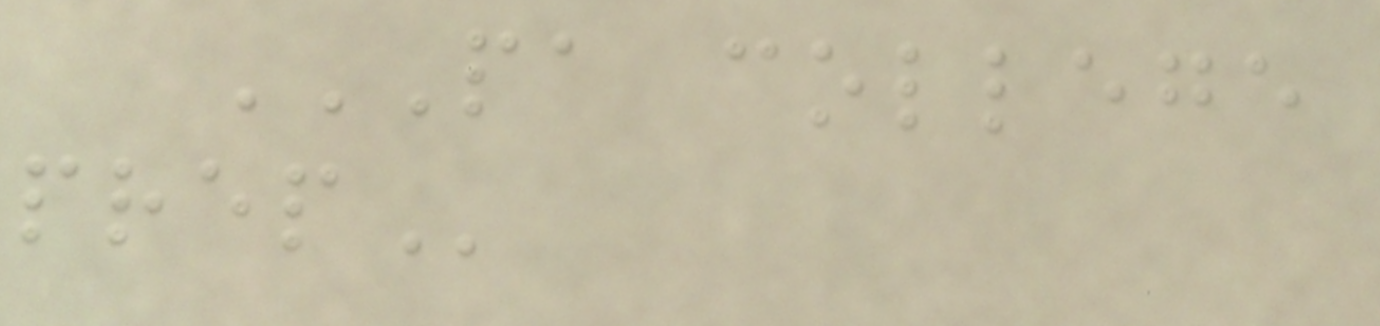PA COLLEGE
PREP
